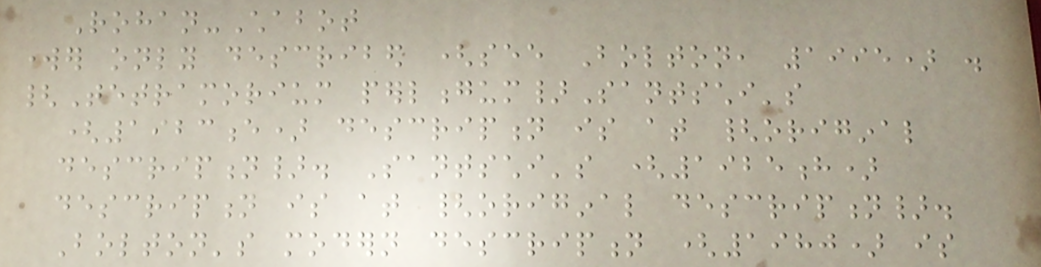Rohan-Chabot
worker only described (see Bolton, 1995) .
{Tetramorium perlongum}Santschi's
(1923e) description is at {original
description}. Santschi's (1925h)
description is at {original description}.
Bolton's modern description (1980) is
